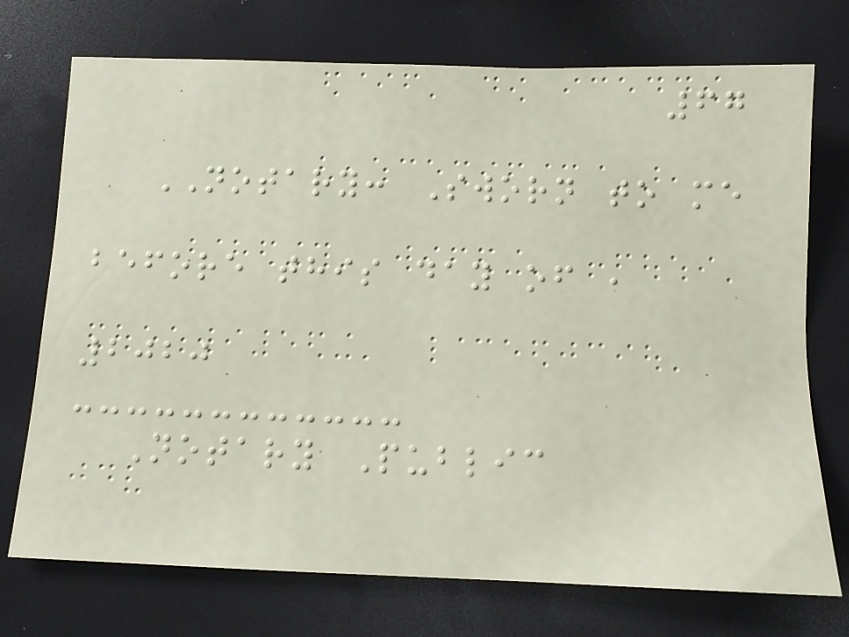67
NOTARY: Sworn to me
before this day of ,
2020
Notary Public
